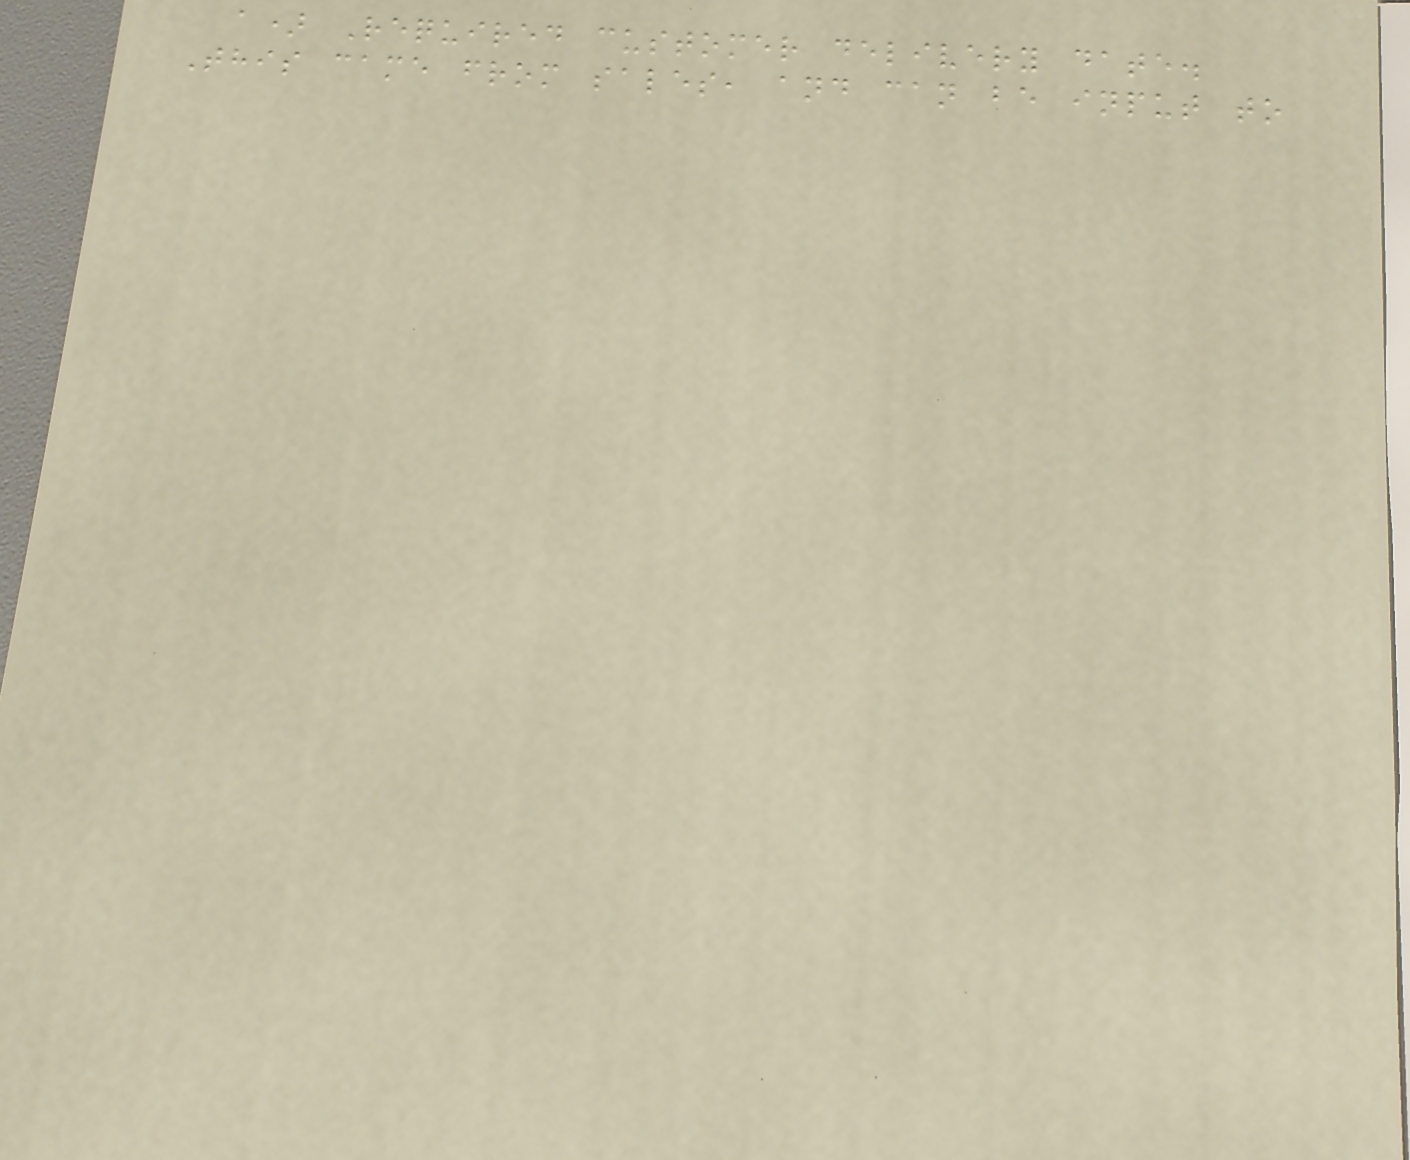a) Required customer delivery date.
This came from sales, and can be input to
